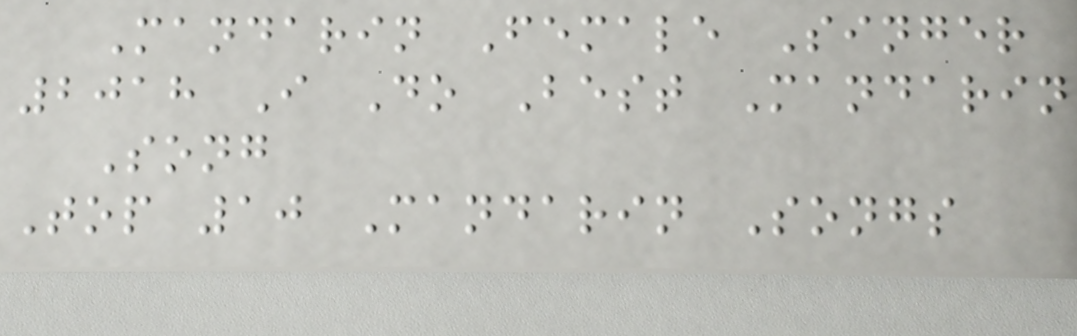Mandarin Female Singer
2018 I Do Best Mandarin
Song
Top 10 Mandarin Songs
